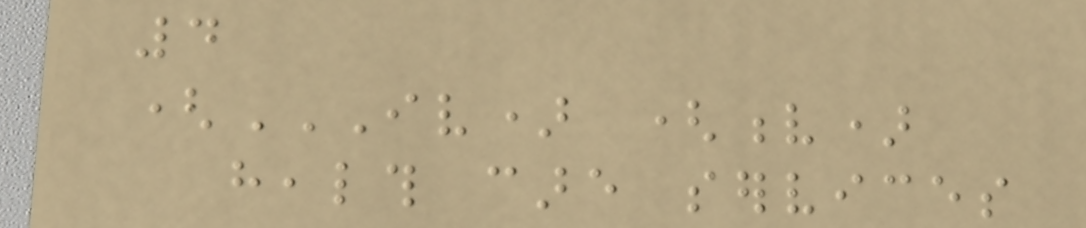4
(IV) (V)
HEALTH CARE SERVICES
